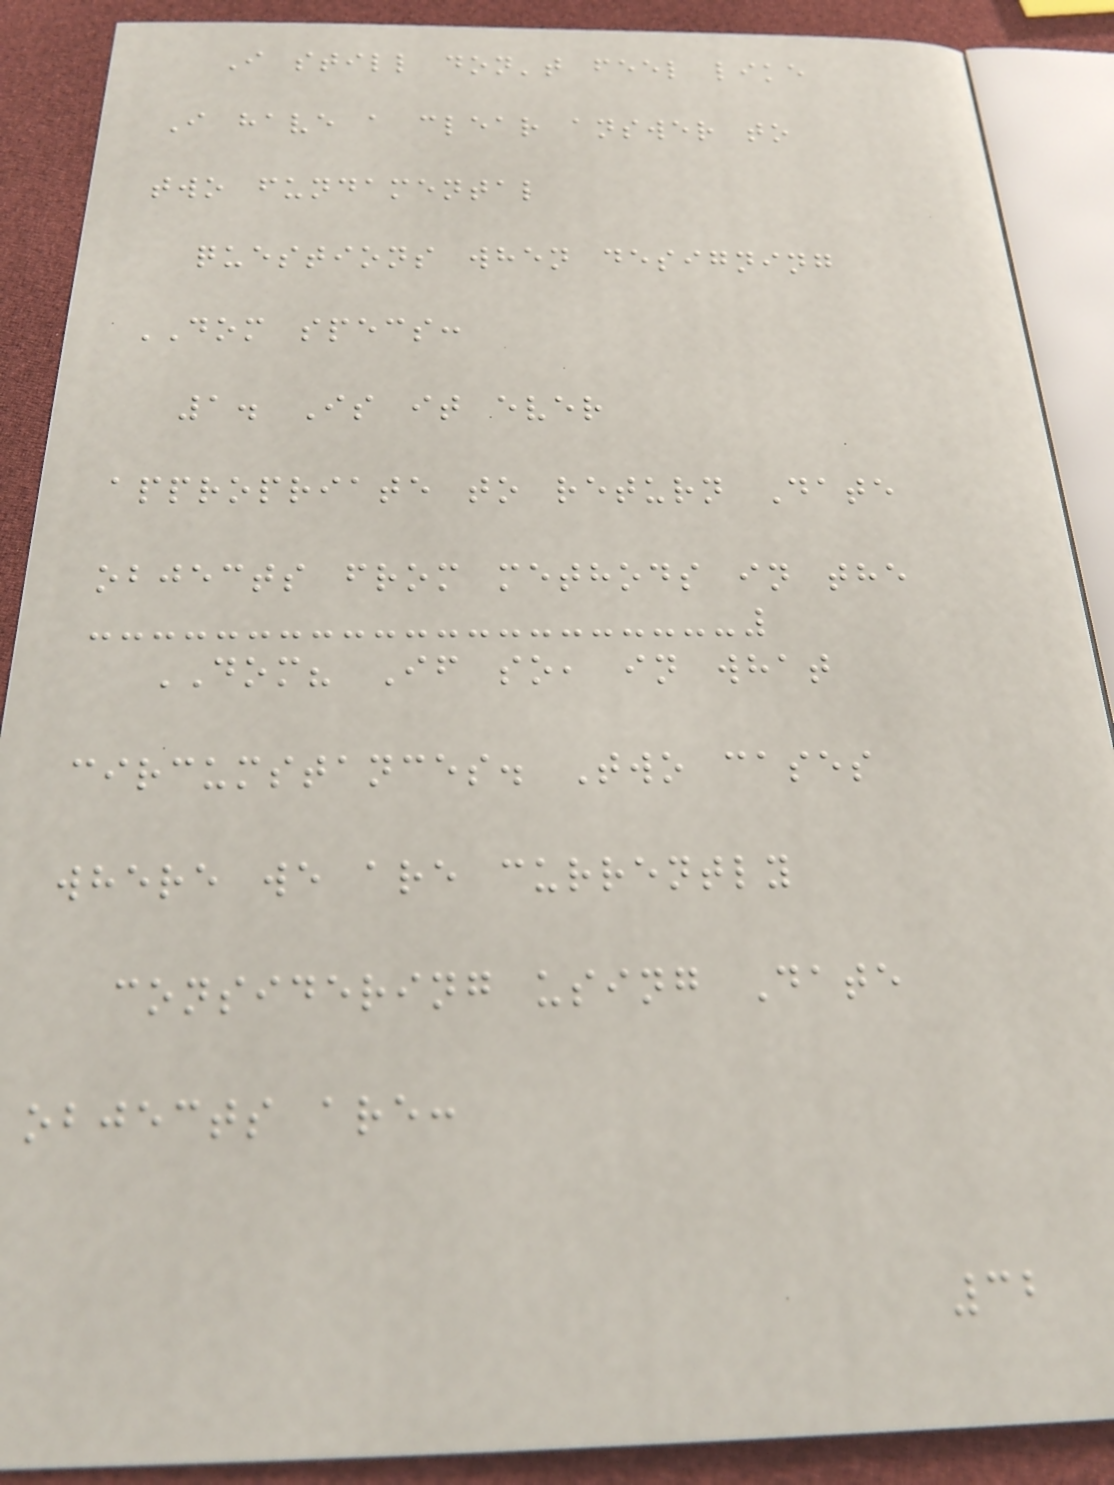I still don't feel like
I have a clear answer to
two fundamental
questions when designing
DOM specs:
1. Is it ever
appropriate to return Date
objects from methods in the
DOM? If so, in what
circumstances. Two cases
where we are currently
considering using Date
objects are:
32
